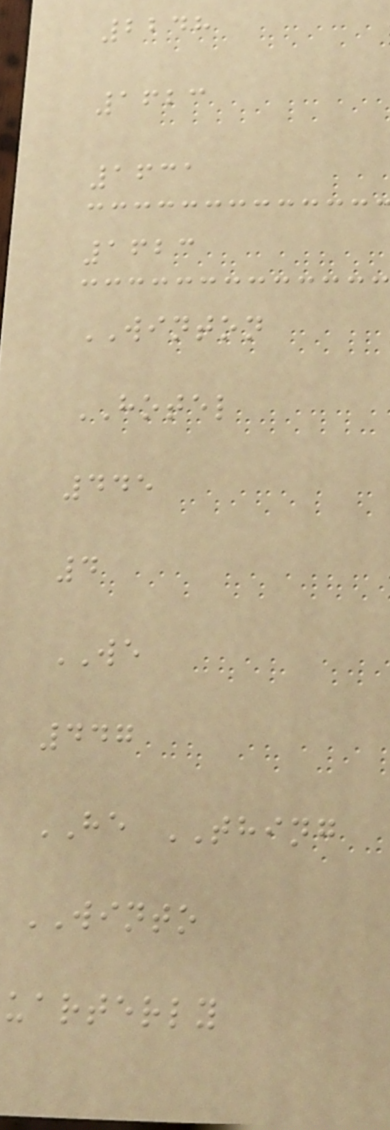2248
1623
1631
1623
WINTON
HOTEL
445
4
WE
447
HE THING
WINTO
uarterly
